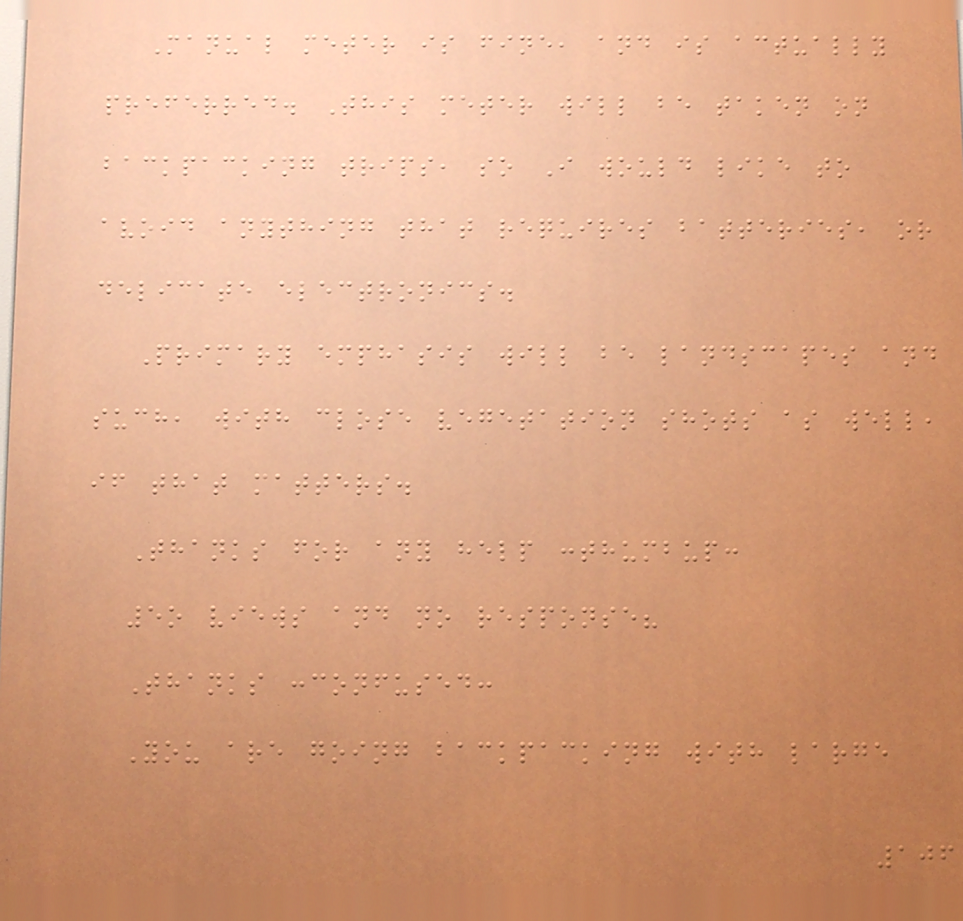Manual meter is fine, and is actually
preferred. This meter will be taken on
backpacking trips, so I would like to
avoid anything that requires batteries, or
delicate electronics.
Primary emphasis will be landscapes and
such, with close vegetation shots as well,
if that matters.
Thanks for any help :thumbup:
5o views and no response?
Thanks :confused:
You are going backpacking with large
106
